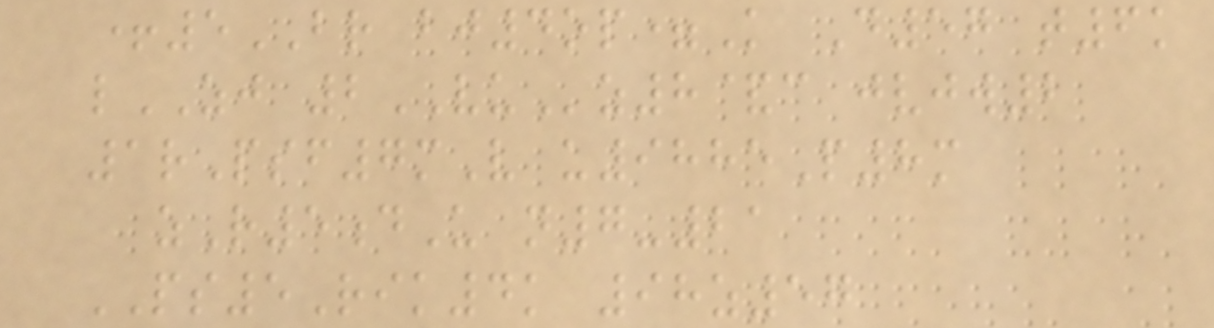+5BR bj4op=K D57 t6k
lZJ 2VUz8&c jvjw2
1rPsf7mV u9885P8m
zR5dU n7-21
PS5Rik4k 98z57
